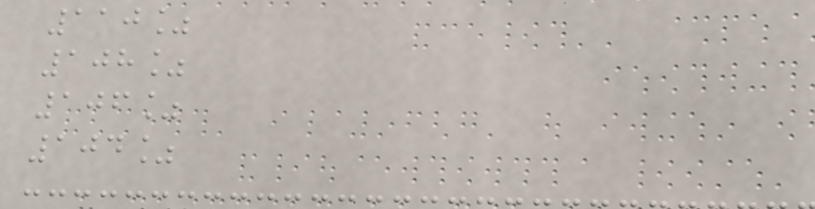110%
108%
106%
104%
